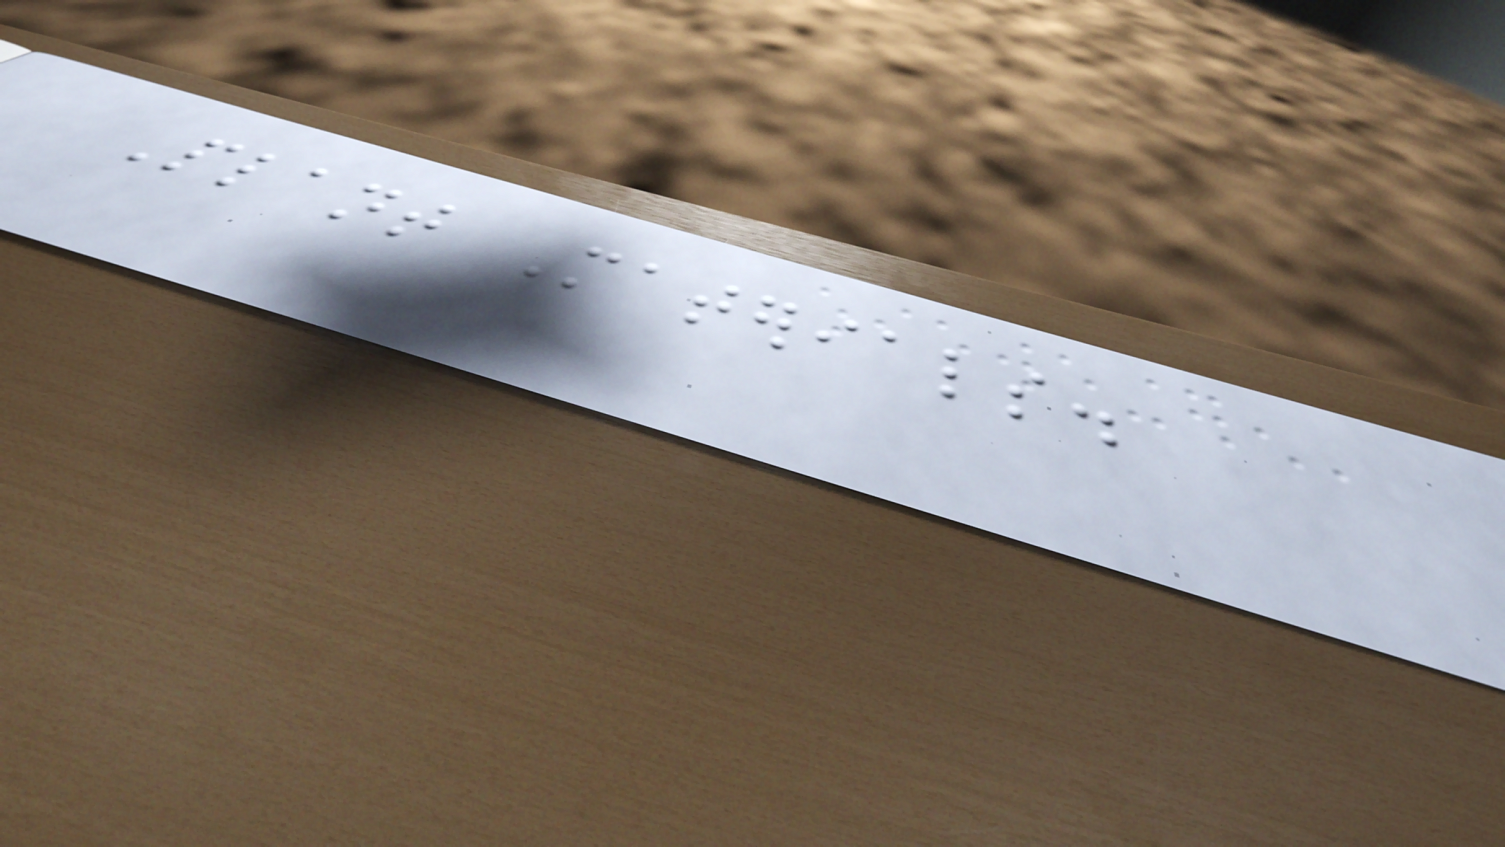Plant Materials.
